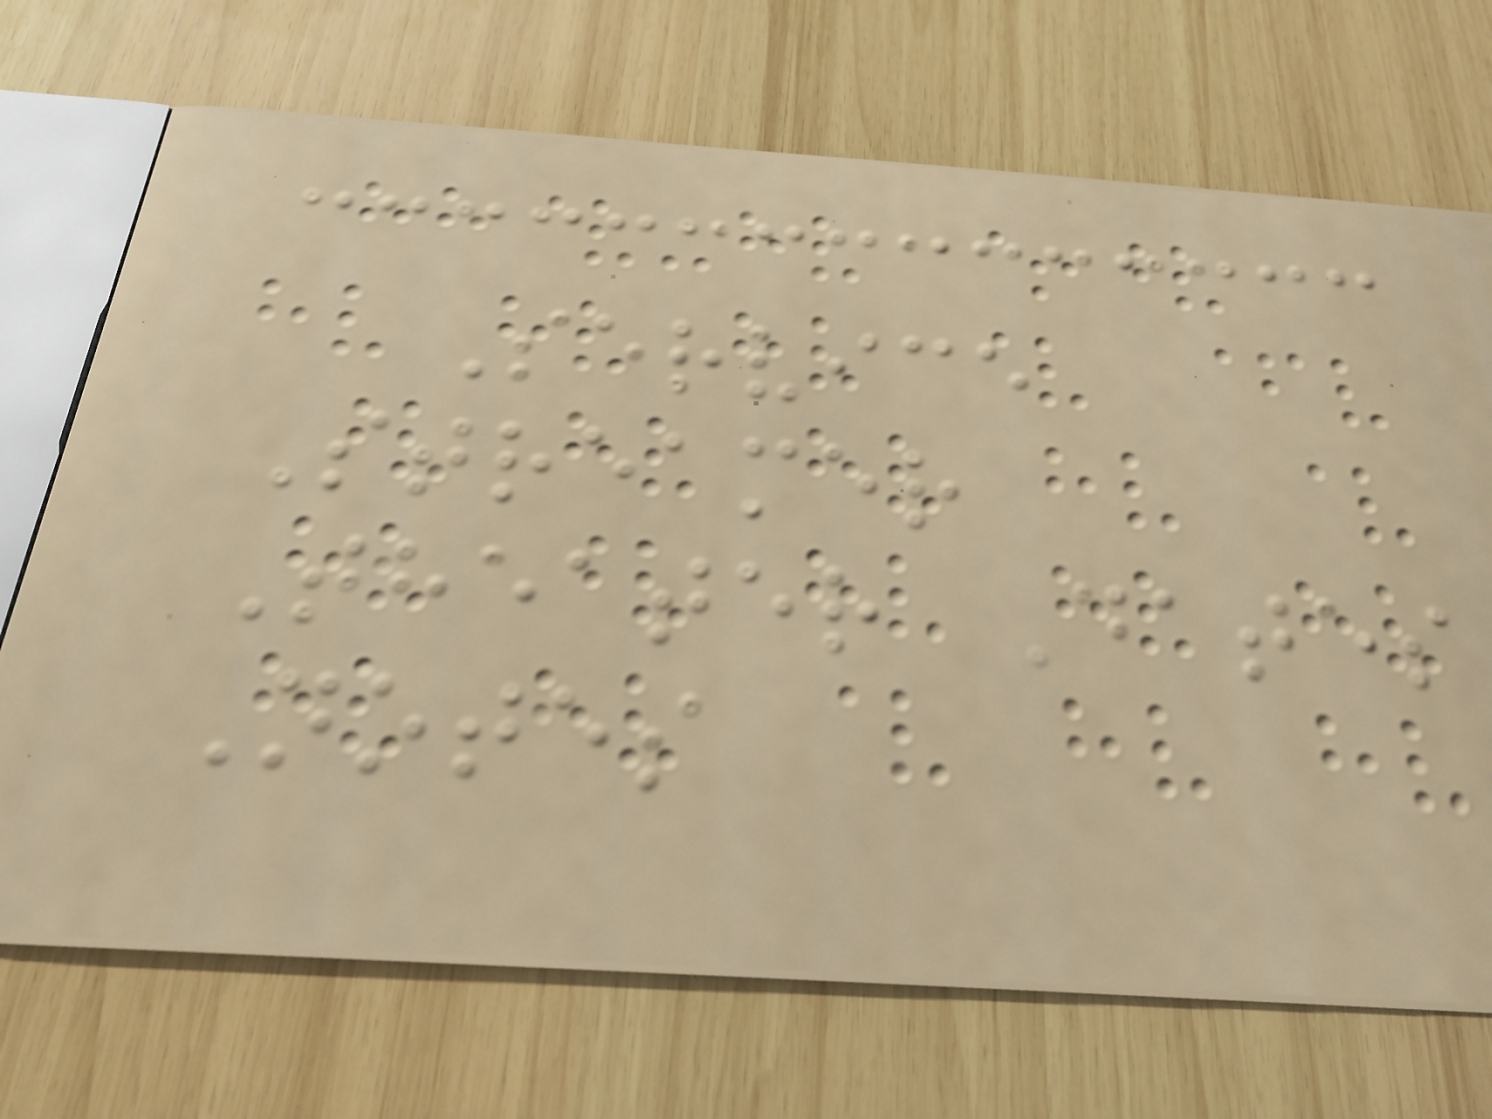Service
Streamer
Theater Dates
Notes
